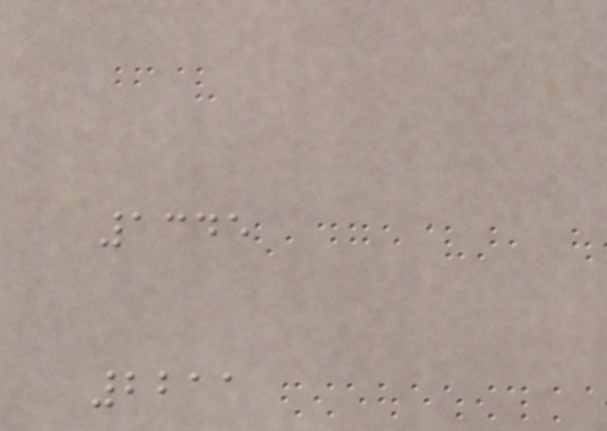1345
2211
